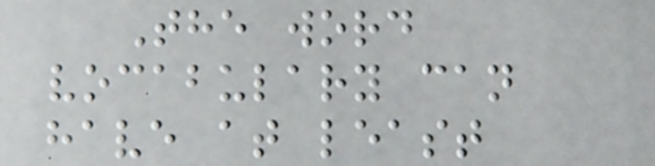The word
vocabulary can
have at least
